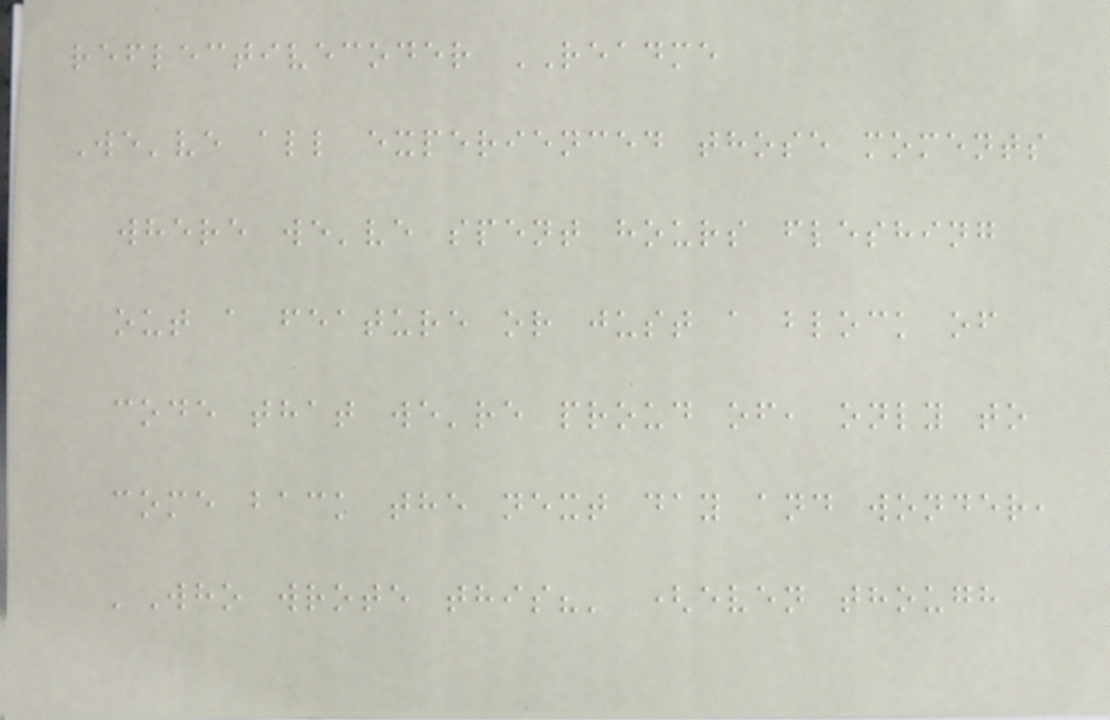reflectivecoder README
We've all experienced those moments
where we've spent hours fleshing
out a feature or just a block of
code that we're proud of, only to
come back the next day and wonder,
'Who wrote this?' (even though
